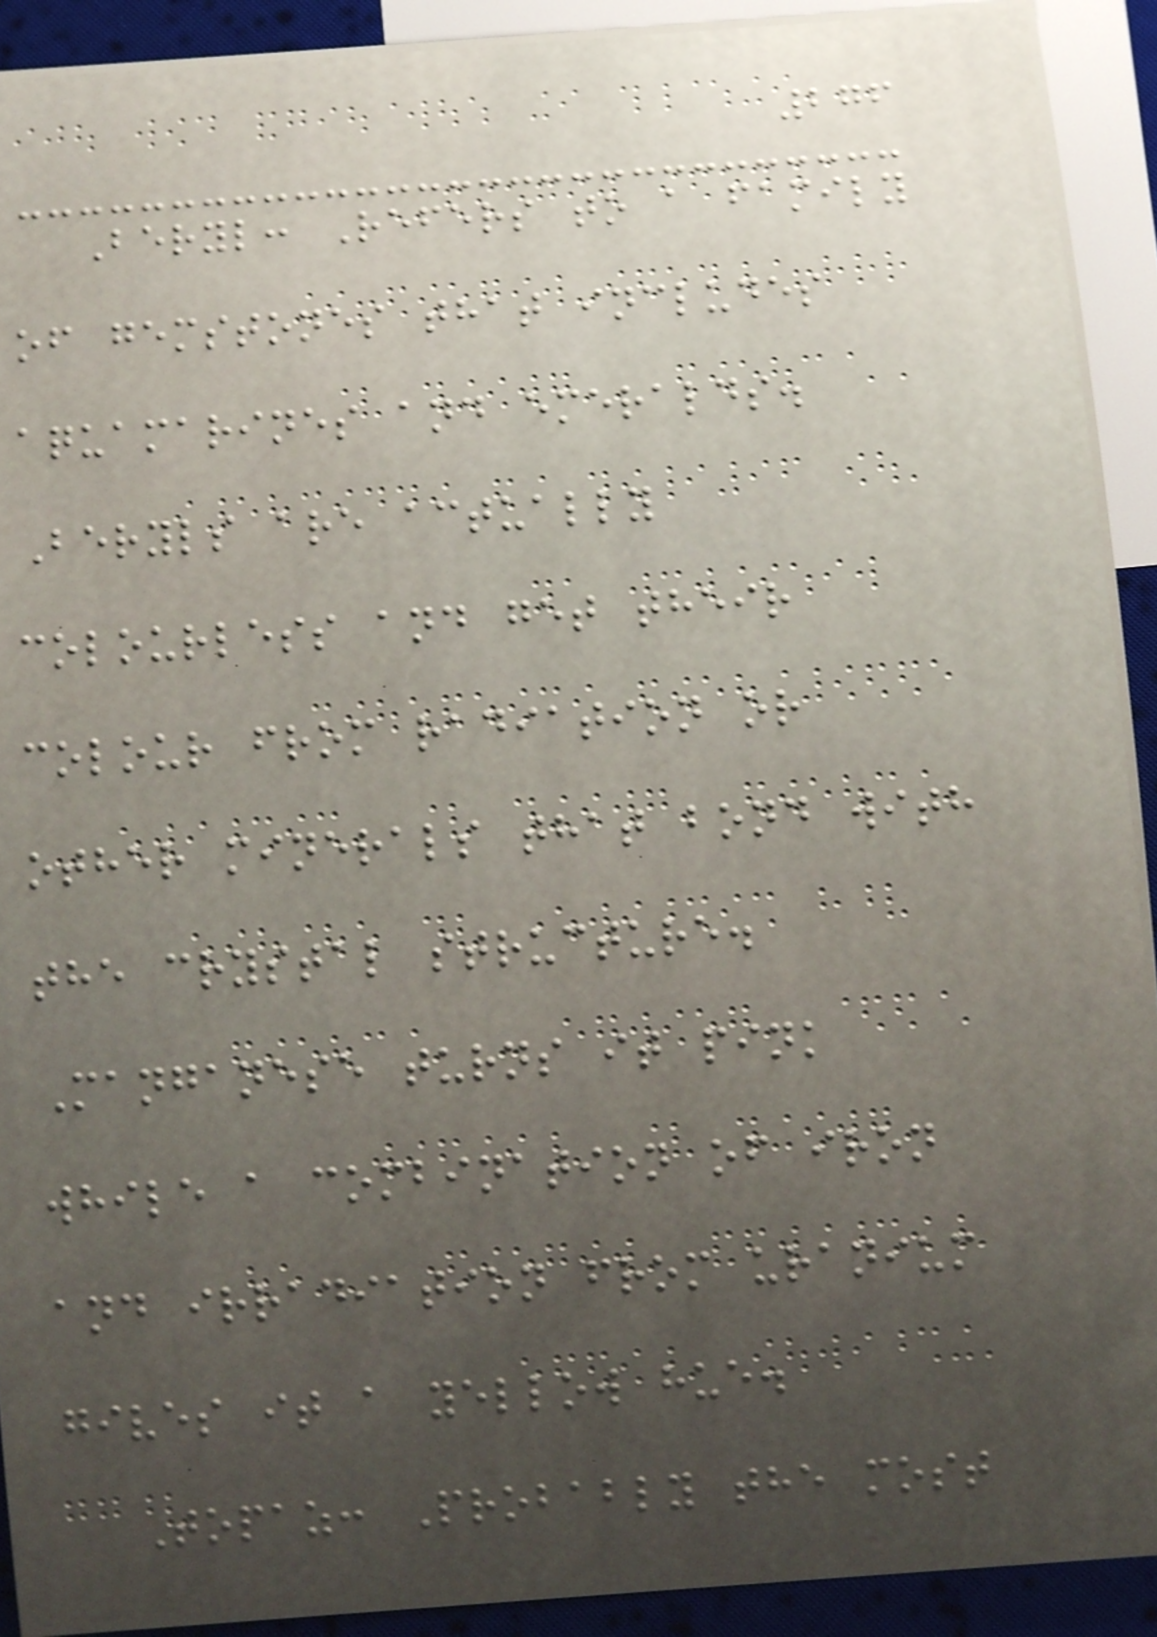276
Beryl: Refers to a family
of gemstones that includes
aquamarines and emeralds.
Beryls are actually
colourless and get their
colour from radiation or
other minerals that bond with
the crystal structure.
Manganese turns it pink
while a combination of iron
and irradiation from uranium
gives it a yellow hue.
Topaz: Probably the most
